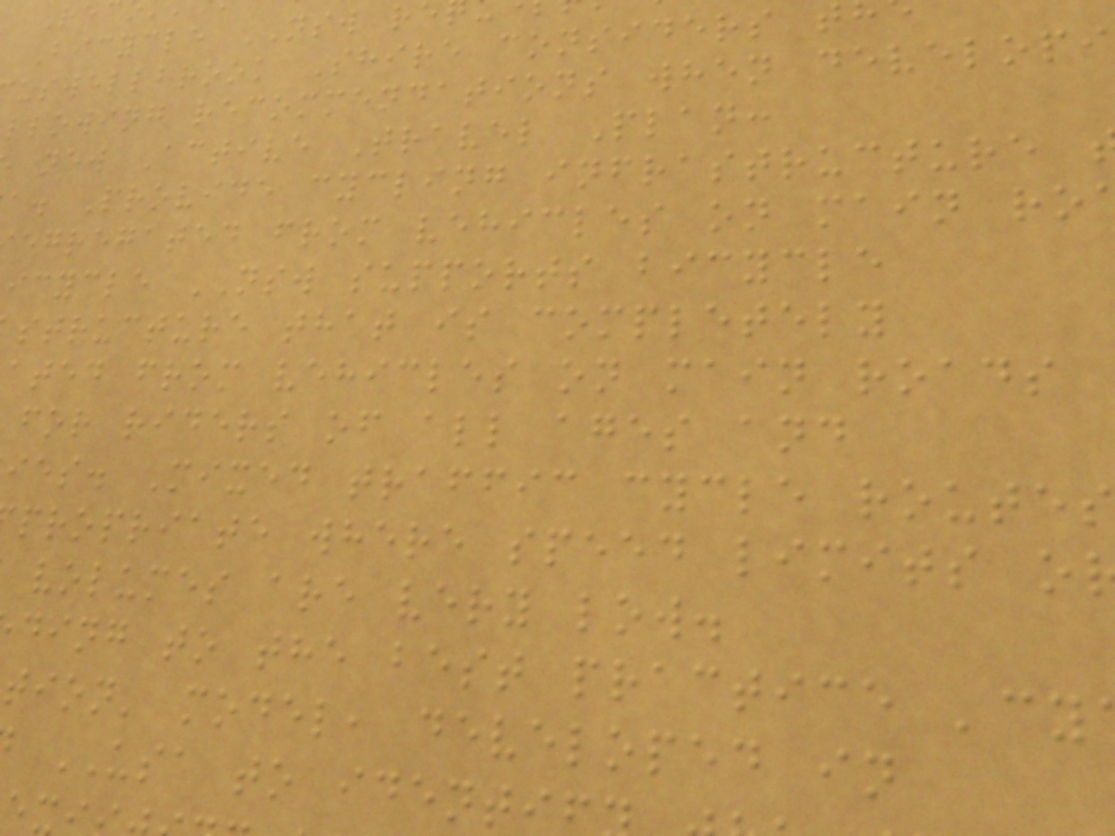Bicycle NSW r
uswellbrook Shire considers t
llowing recommendations when developi
new Active Travel Plan:
a. Provide cycling infrastructure
egregated from vehicles on main ro
icycle NSW supports bicycle
structure that is completely
ated from vehicles on main roads
for riders of all ages and
ies. Mixed traffic cycle routes
propriate where speed limits o
volumes are very low.
ding to the best practice 'cy
tion' model, developed in
USA to identi
